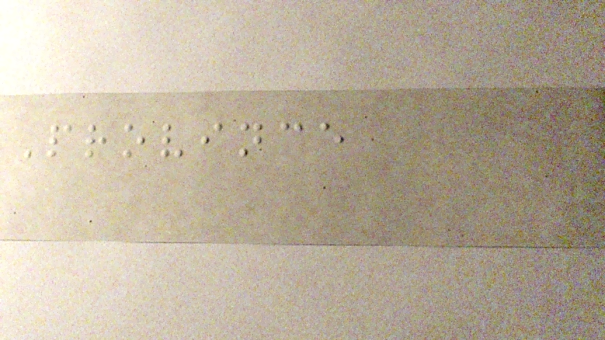Province
